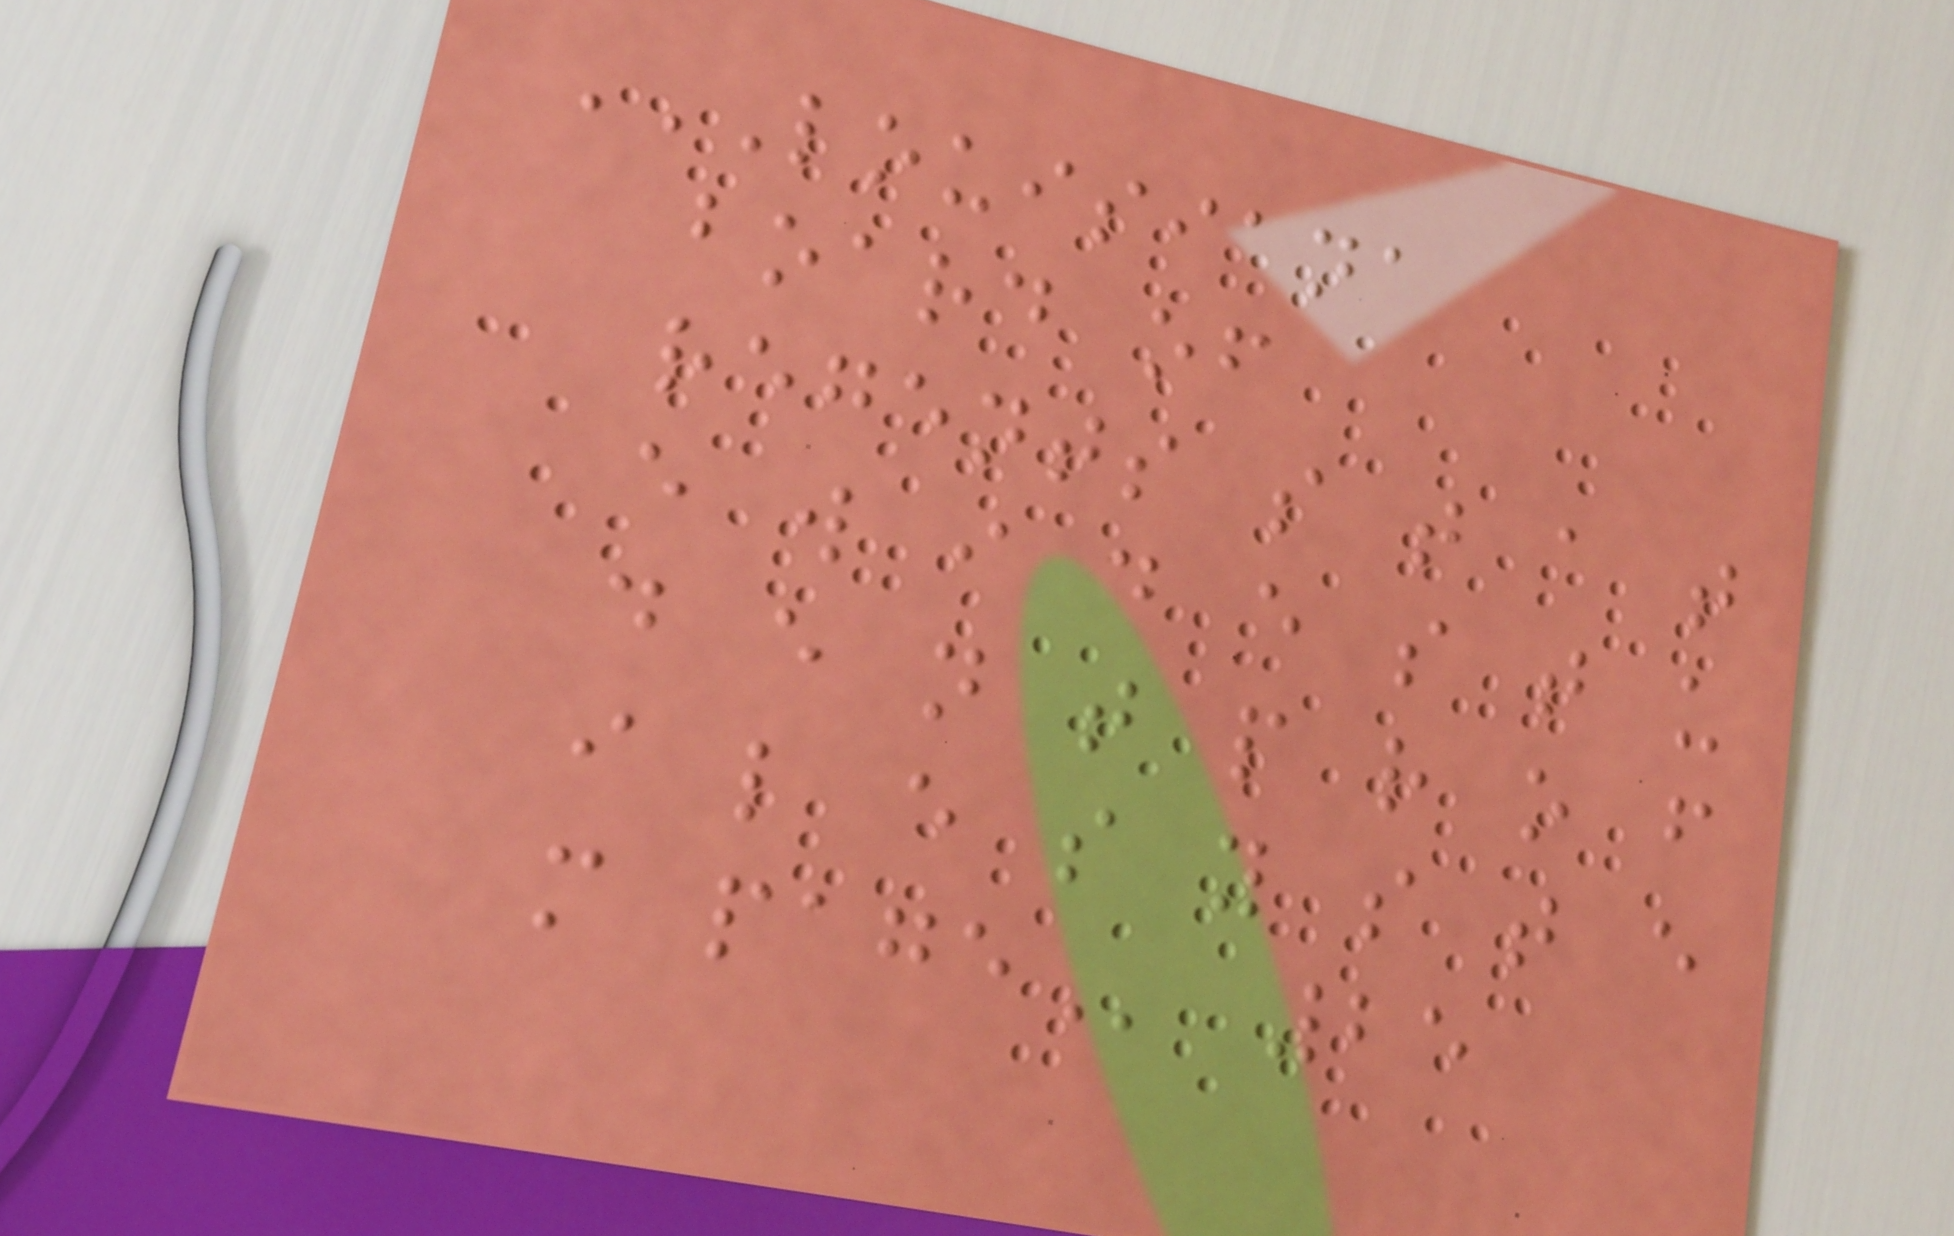LOUISIANA
BOARD OF
REGENTS S T A T
E W I D E S T U
D E N T P R O F
I L E S Y S T E
M PAGE 25
